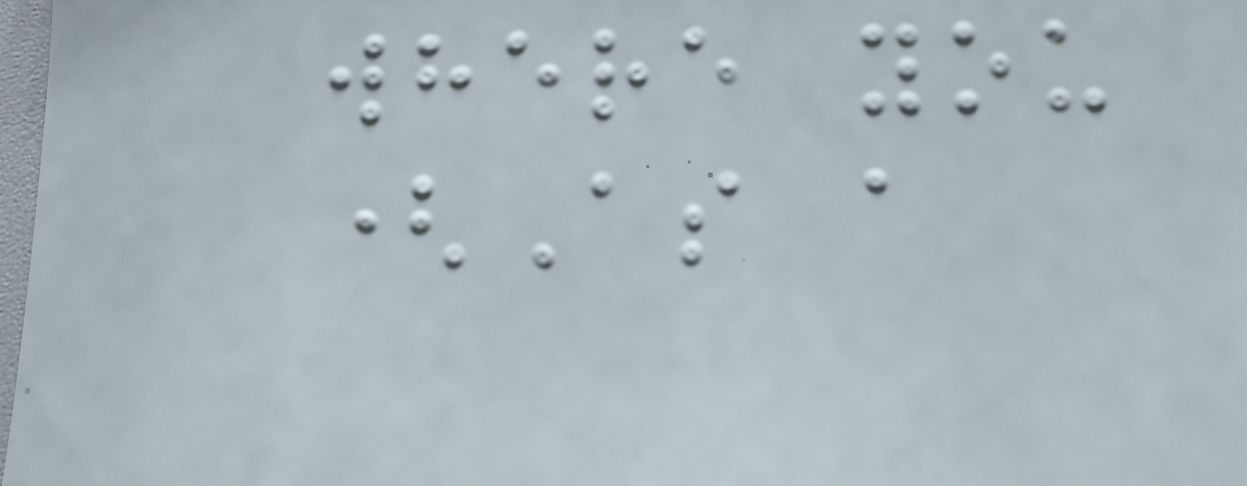where you
(As a
